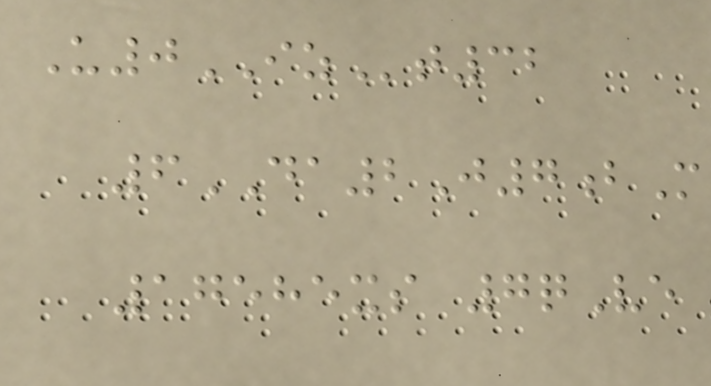U0IZt32
6DA2J7bM
17585xs 7qVe
